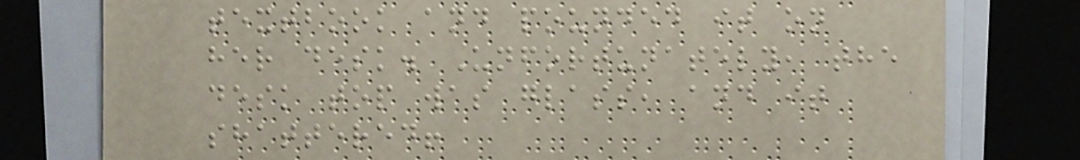textbook and pounded it on
her desk. Unfortunately, the
desk top was glass, and it
shattered!
